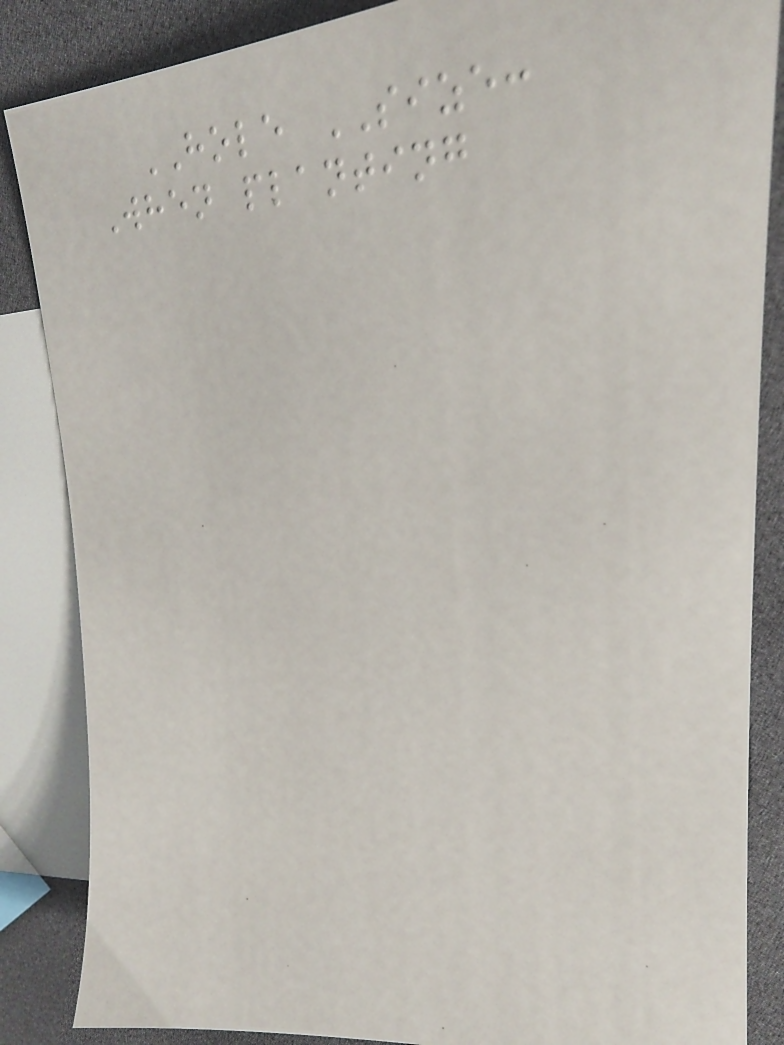HOLE SIZE:
When planting
